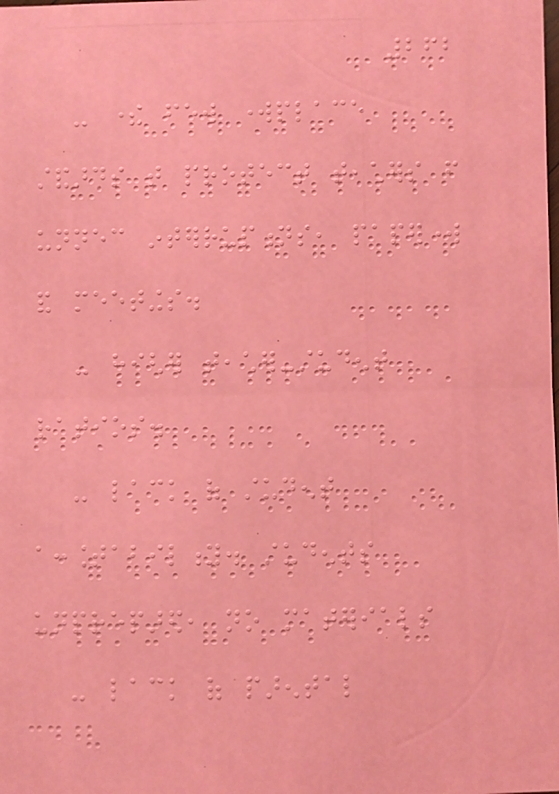262
- there few workplace
standards that protect teachers from
unnecessary interruptions, paperwork
and meetings.
- higher teacher-student
ratios.
- lack of student
accountability. students
unprepared, no materials
- lack of parental
